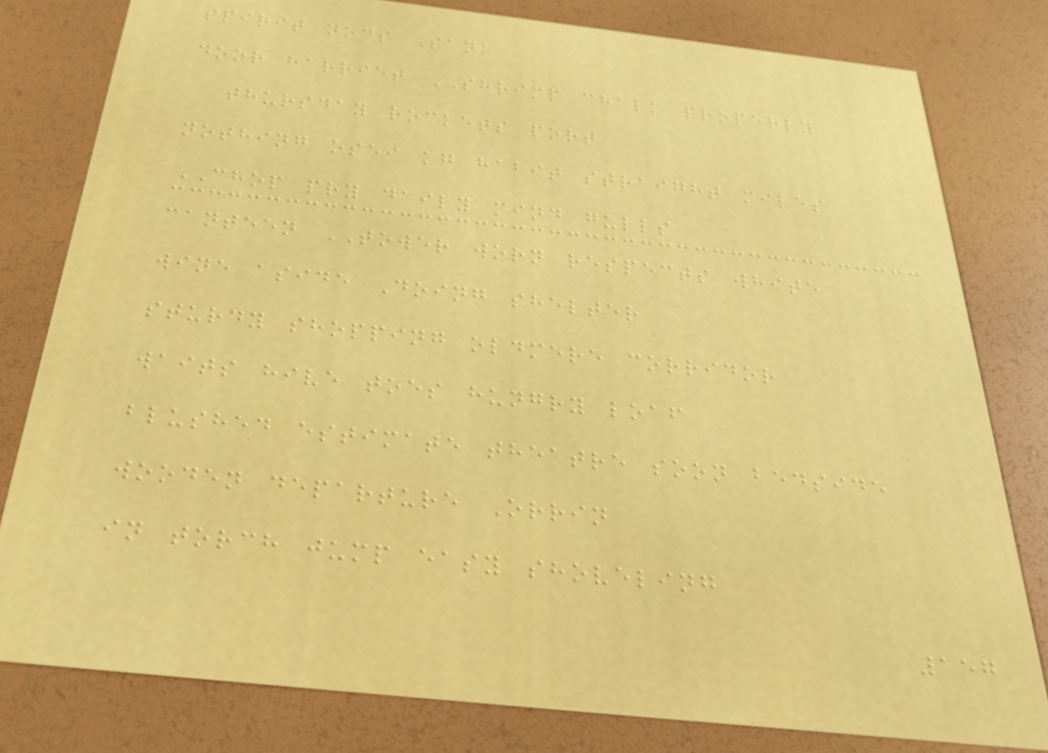spirit nods Sank
door harriet SHRIMP chalk properly
thursday rockets port
nothing osei kg habit straight miles
CHOP pry daily mind gulls
canteen TOWER worn respects white
wine aside Doing shelter
sturdy shopping oldmere corridor
waits hive toes hungry loaf
blushed estimate theatre soon bedside
wooden departure Orrin
in torch jump easy shoveling
157
